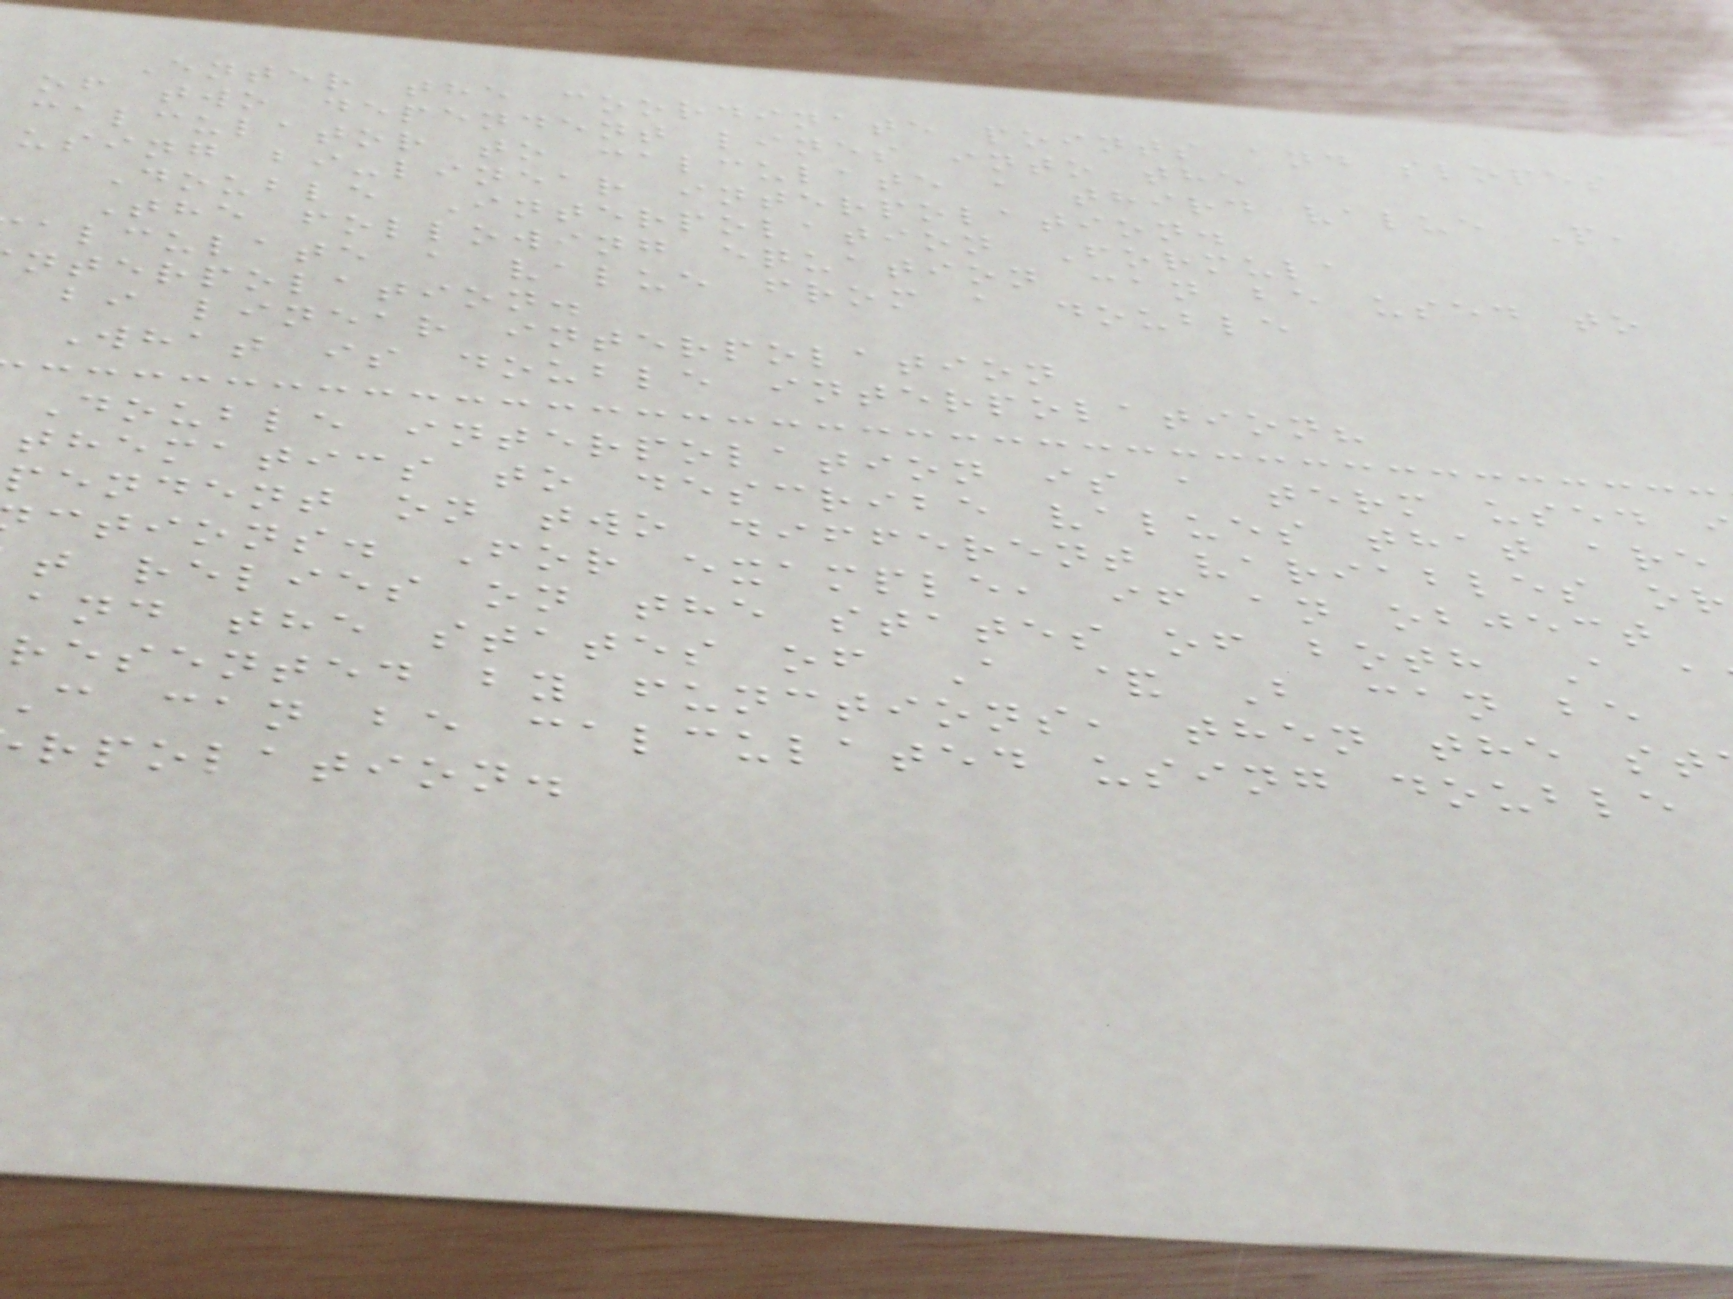Enter the coordinate points and slopes
of two dependent lines into the
calculator to calculate a third value P,
using bi-linear interpolation.
Double Interpolation Formula
The following equation can be used to
alculate a value from a double
nterpolation.
bi linear interpolation
What is double interpolation?
Double interpolation is a term used
thematics to describe values that are
pendent on two different variables or
ctions. For example, if an object
t relies on the states of both A a
and the states of A & B can be
resented by functions, then the st
c can be calculated using double
rpolation.
